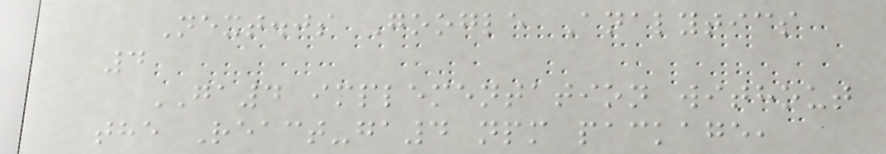Next.js Google Analytics
4
GA4 implementation without
the React-ga4 npm package,
